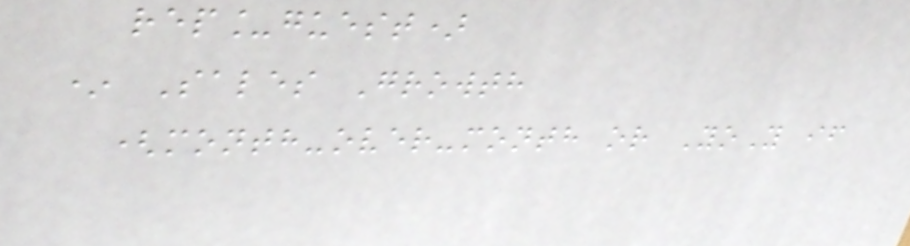rep_guest)
* Sales Growth
(month-over-month or YoY if
